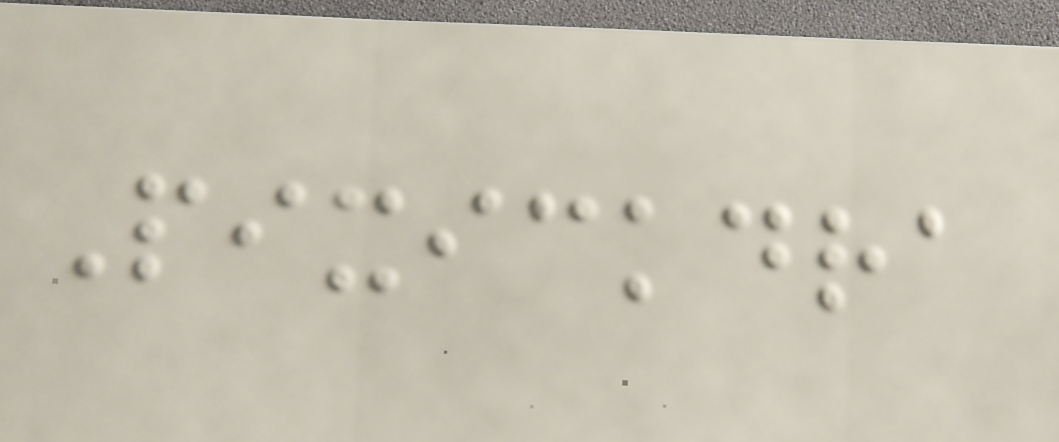Pixickdra
